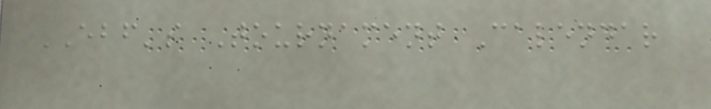EBF's Tournament Calendar
